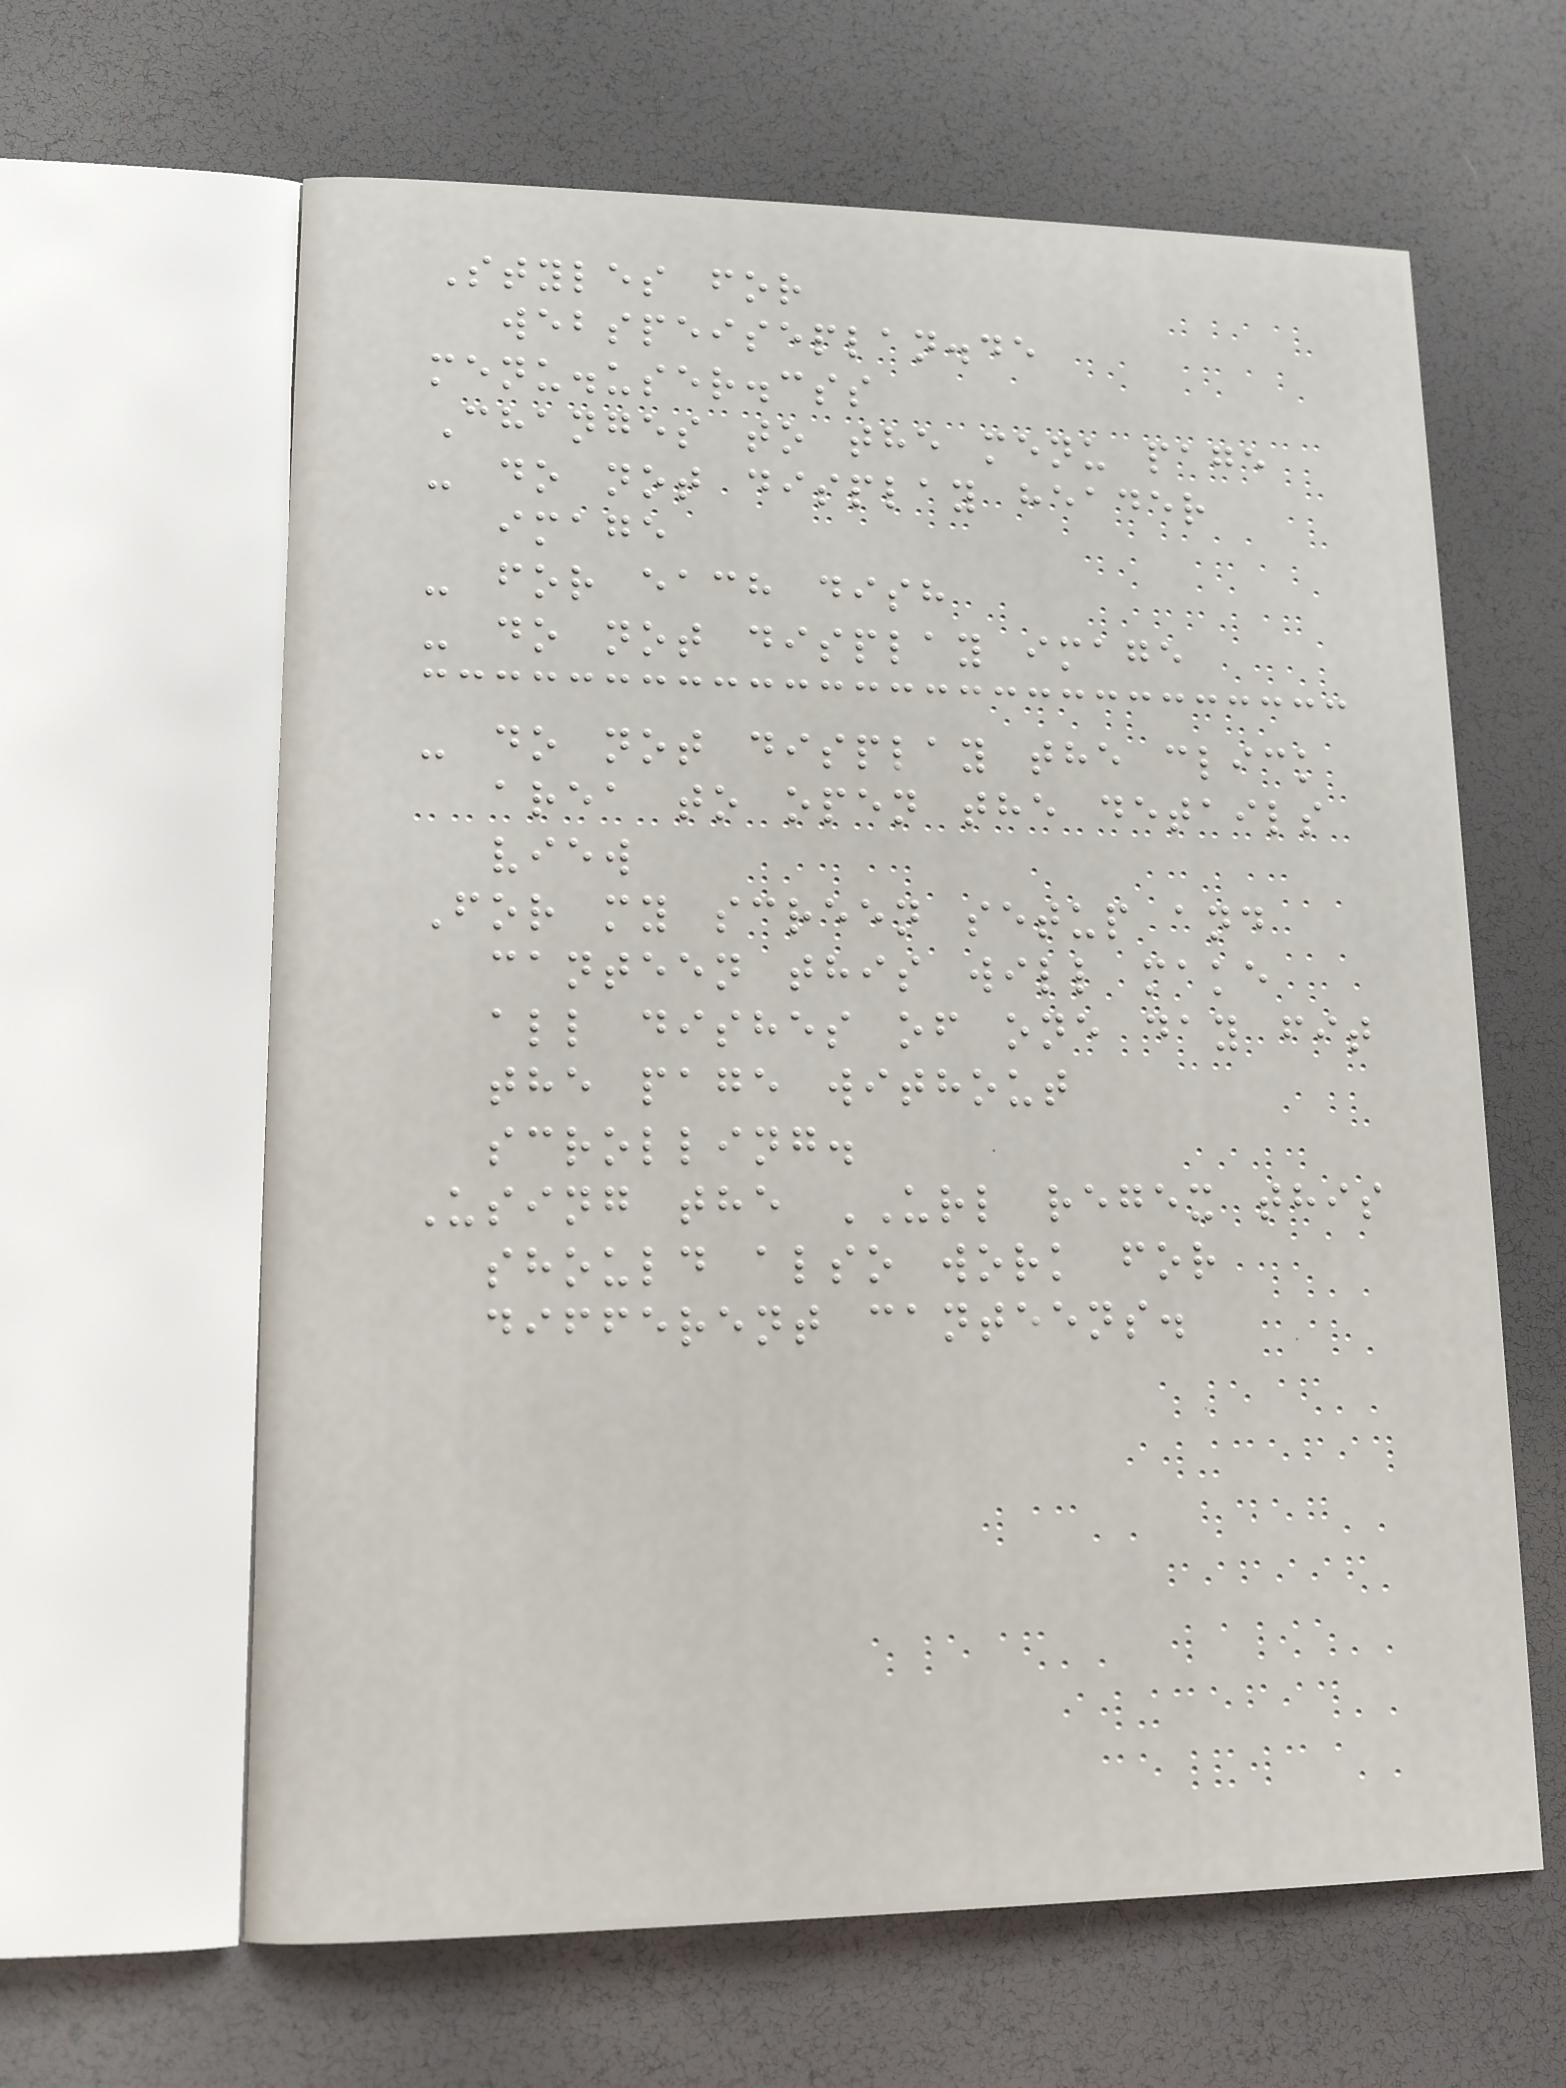Styles for
webspeiseplan.de
menu.user.css
Changes to the menu page
- do not display header
image
- for each dish
- do not display image
- do not display the click
area to open the details
view
For my screen setup and
canteen this will make
all dishes of one day fit
the page without
scrolling.
Using the URL regex this
should also work for
different canteens.
